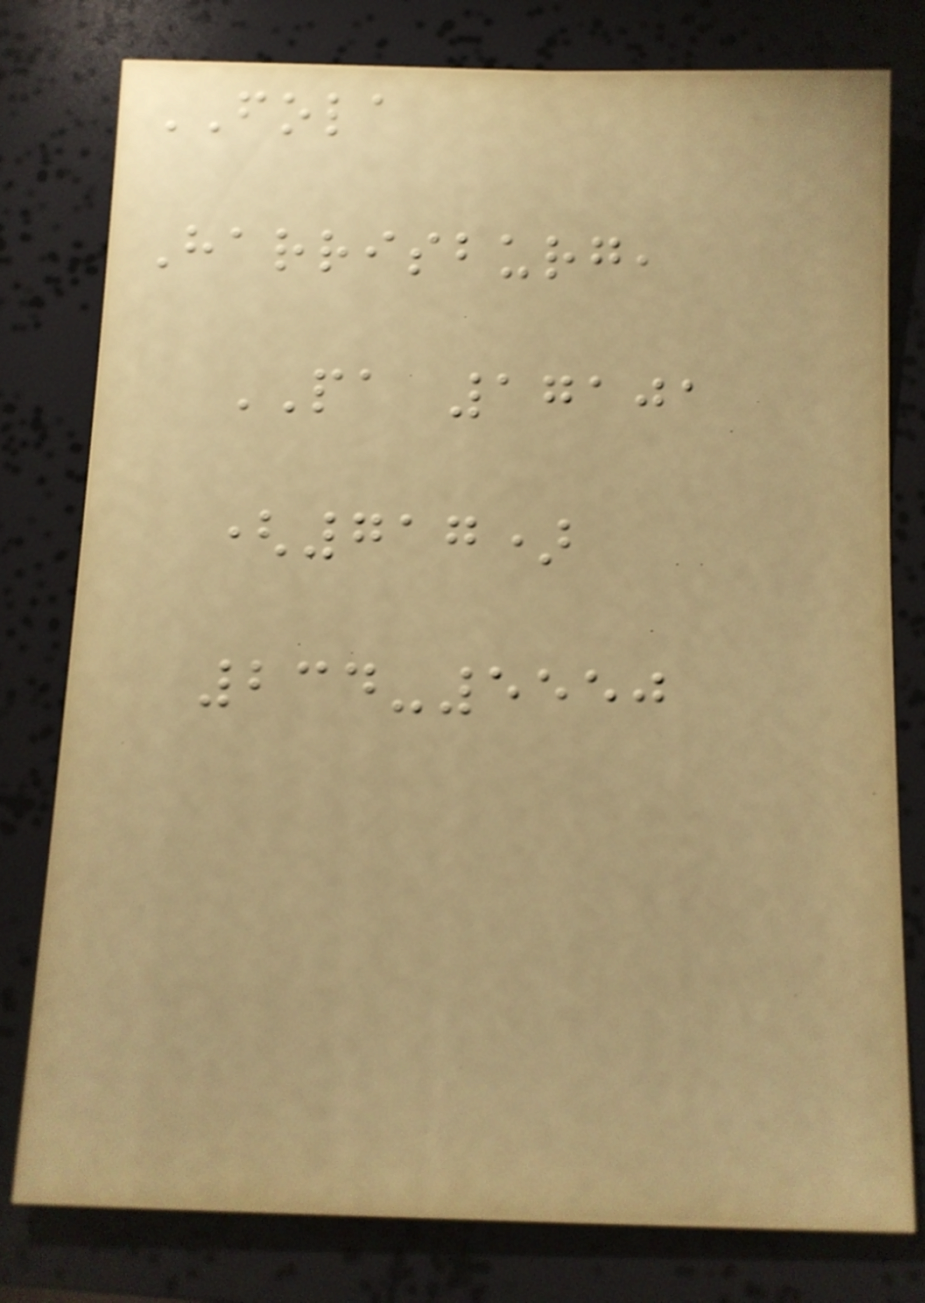FOLA
Harrisburg,
PA 17101
(717)
234-5550
